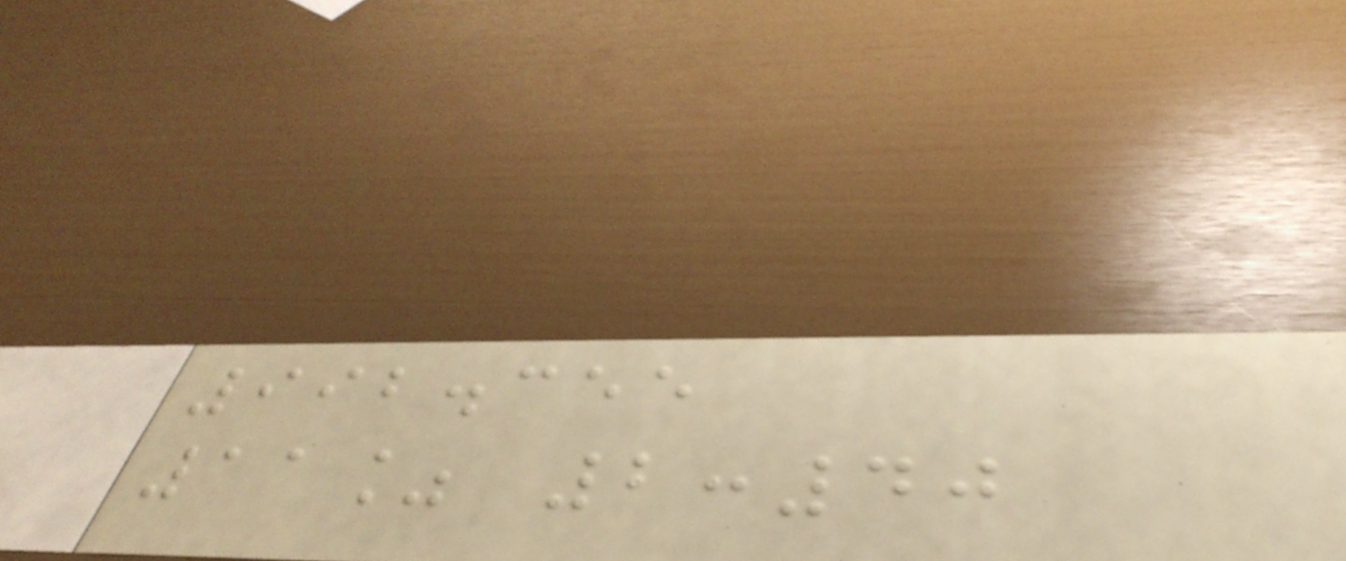992.355
11% 2:40
